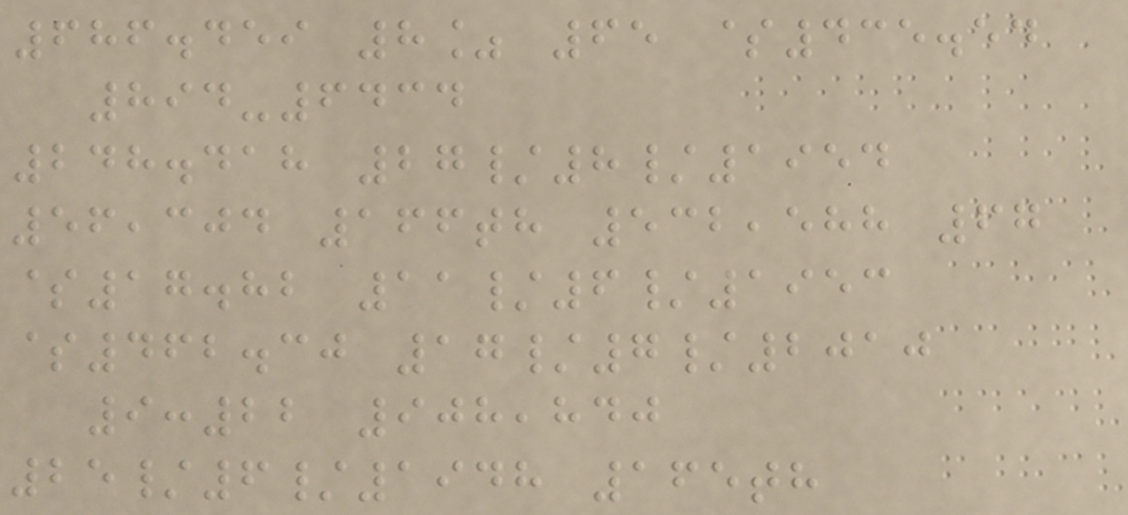686.459 8% 65 $435.54
894-6434
248.418 27/8/1954
56,304 166th 532,588 67
$17.82 11/6/1953
$462.30 17/7/2010
9:22 908,840
25/6/1948 165th
